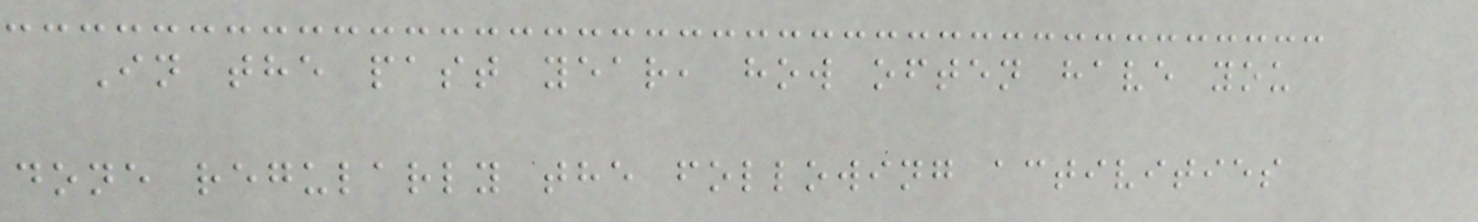In the past year, how often have you
done regularly the following activities
